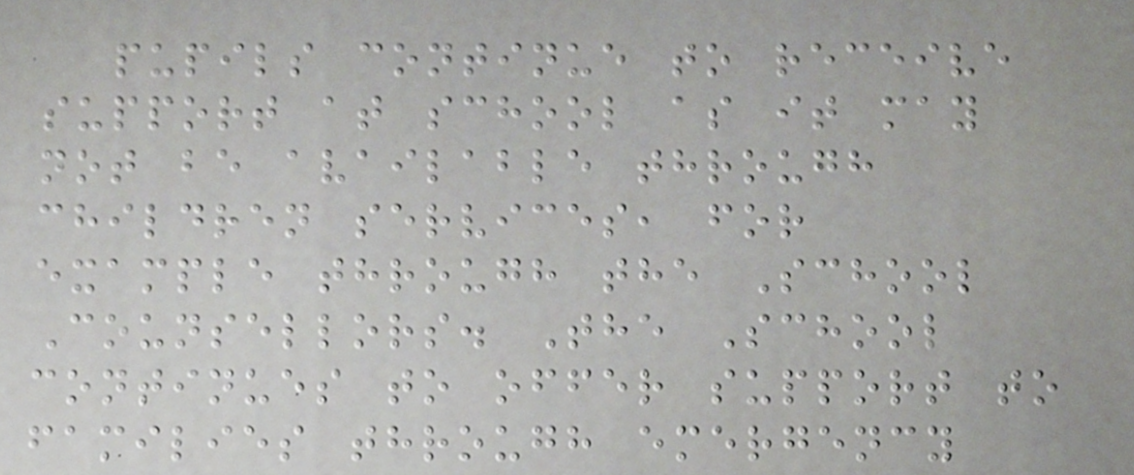pupils continue to receive
support at school as it may
not be available through
children services, for
example through the School
Counsellors. The School
continues to offer support to
families through emergency
